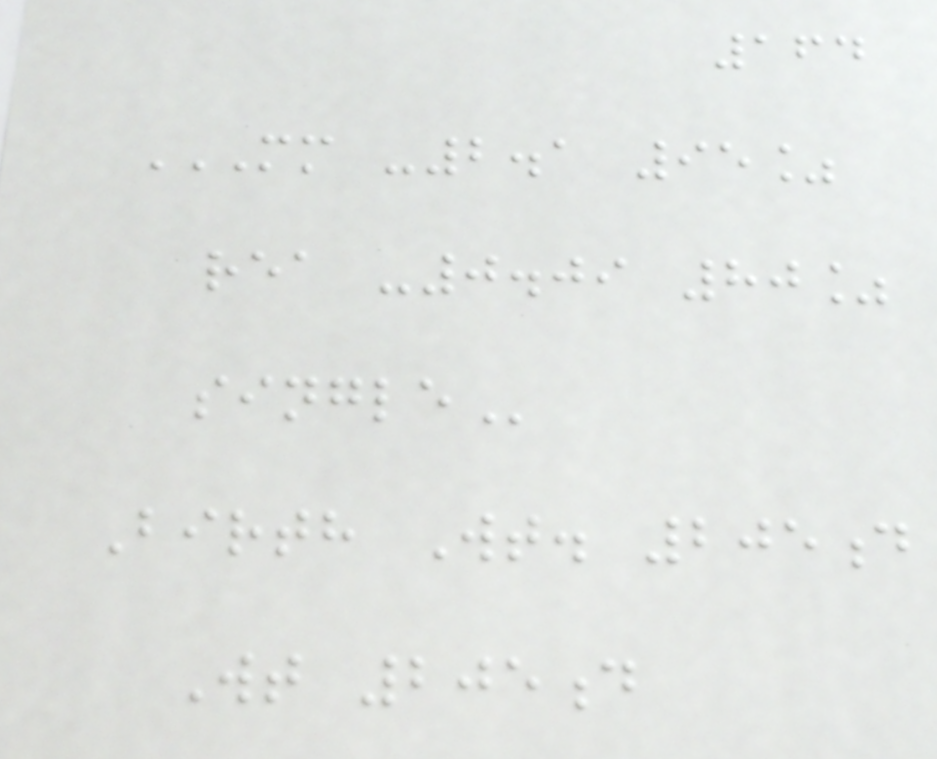164
MM -2.1 95%
REA -0.09 80%
SINGLE
Birth Wt. 205d
Wt 205d
